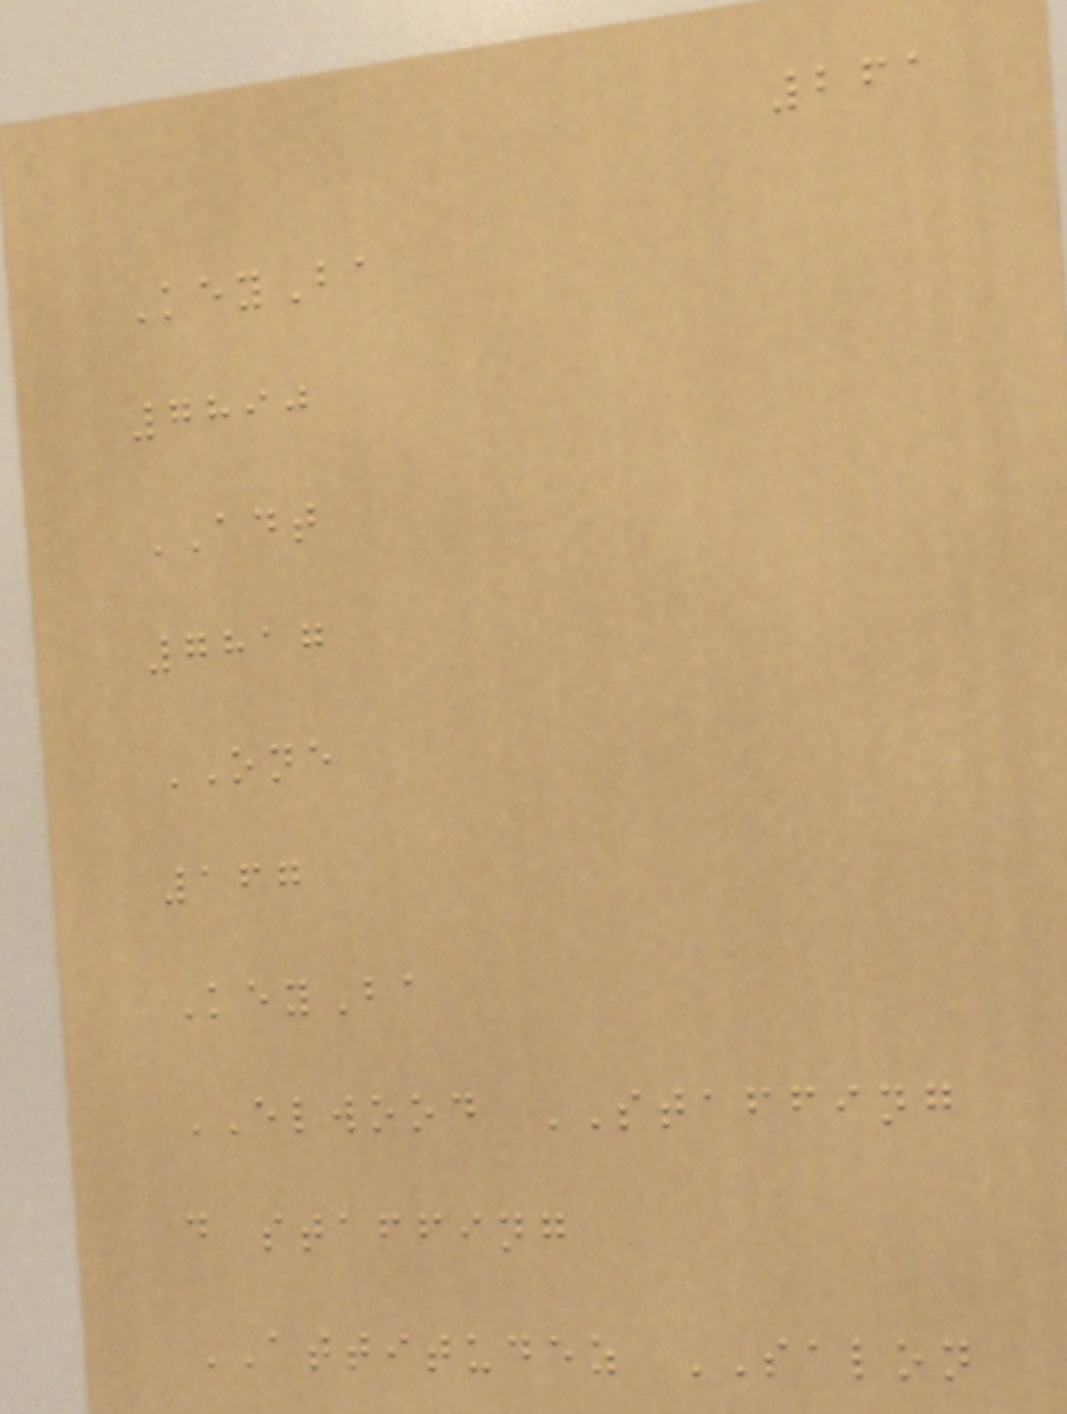261
KeyBa
7890
ADT
7817
ONE
167
KeyBa
ELWOOD STAFFING
d staffing
ATTITUDEZ SALON
